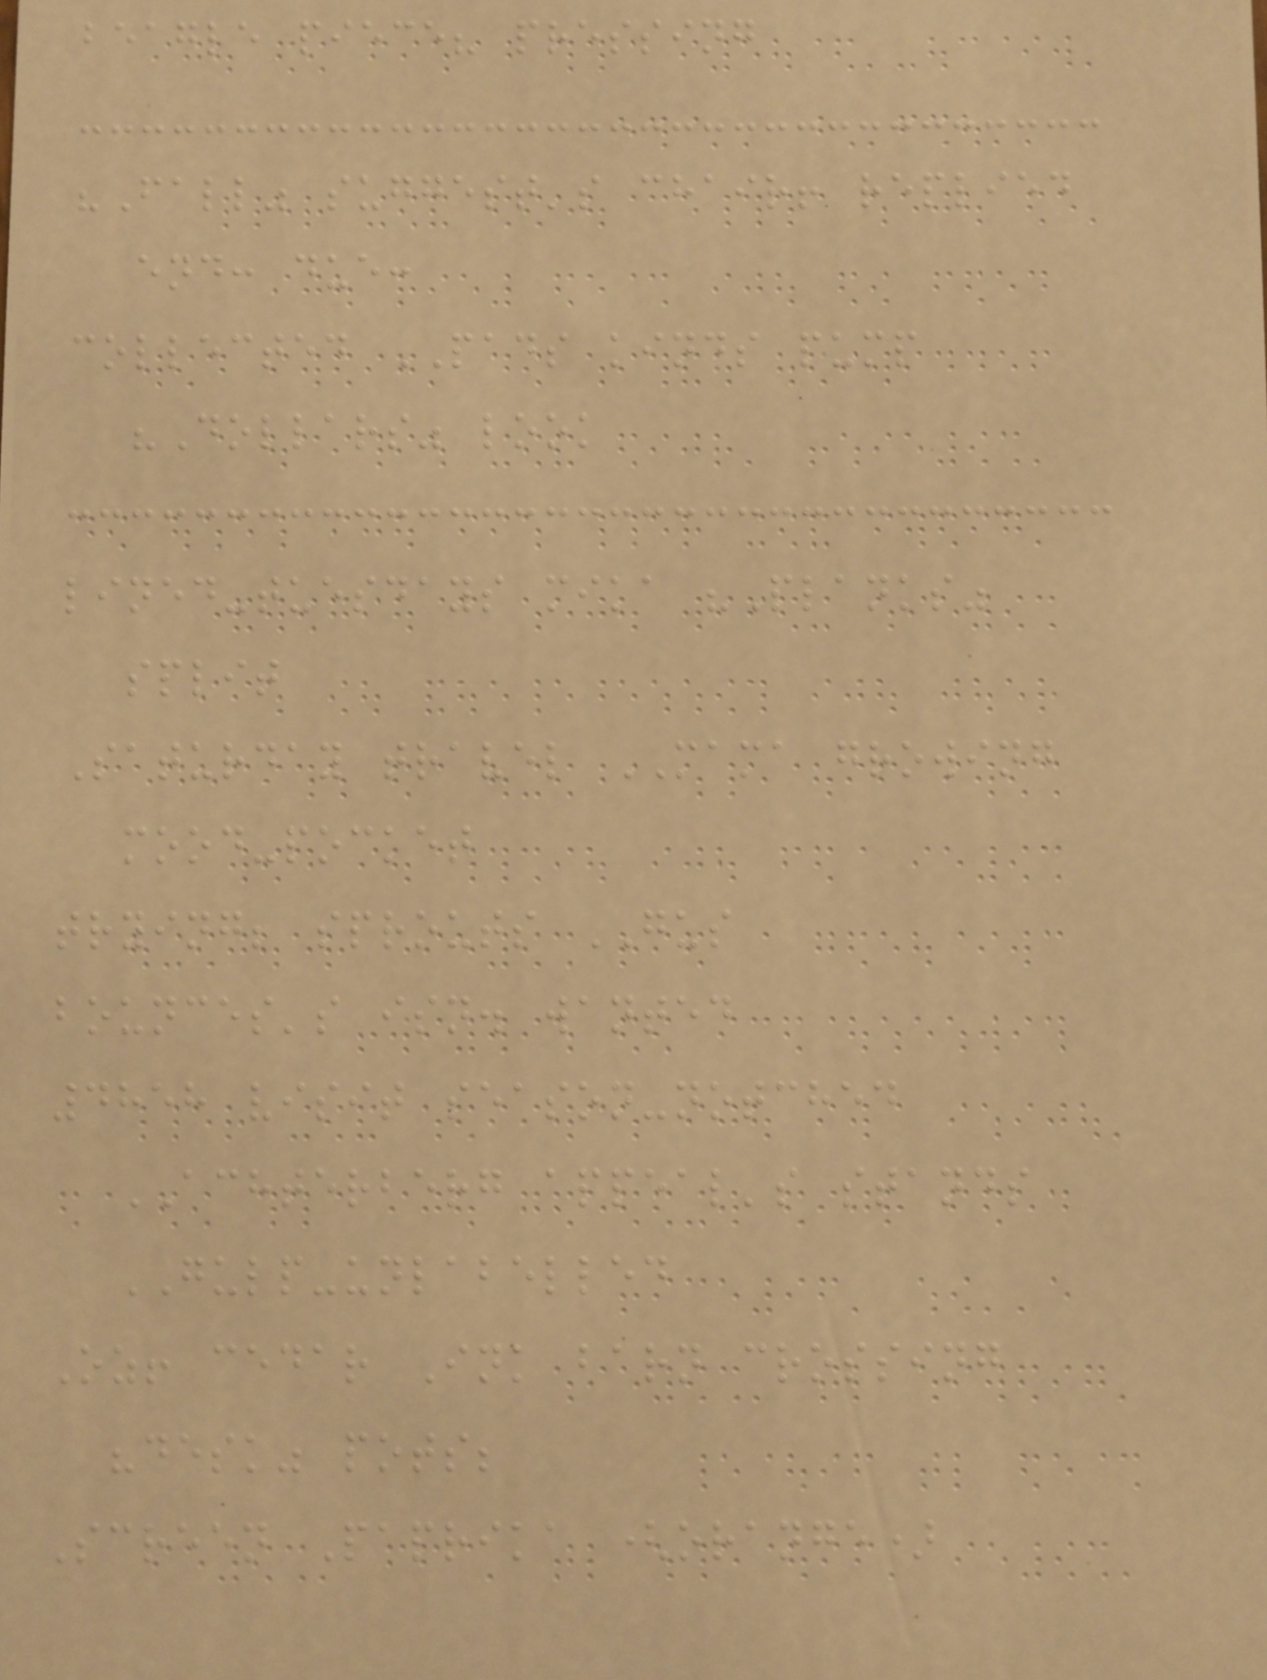beagle piece? pressing
"Fall" suggest's chair! replied
end: due:
collected PADS kinds pump
"Dollars" look
lined-tuesdays mika "Planks"
split
Saturday travel MAMA growing
mood-pocket
trying; sprouts GUS
bounces's isn. wanted
4858 visit season-notched
ACHTERBERG appeal's stands
GULP-unlabelled
Oz! cedar Ink barn crossing
"desk" pots;
Screen Paprika (orange)
